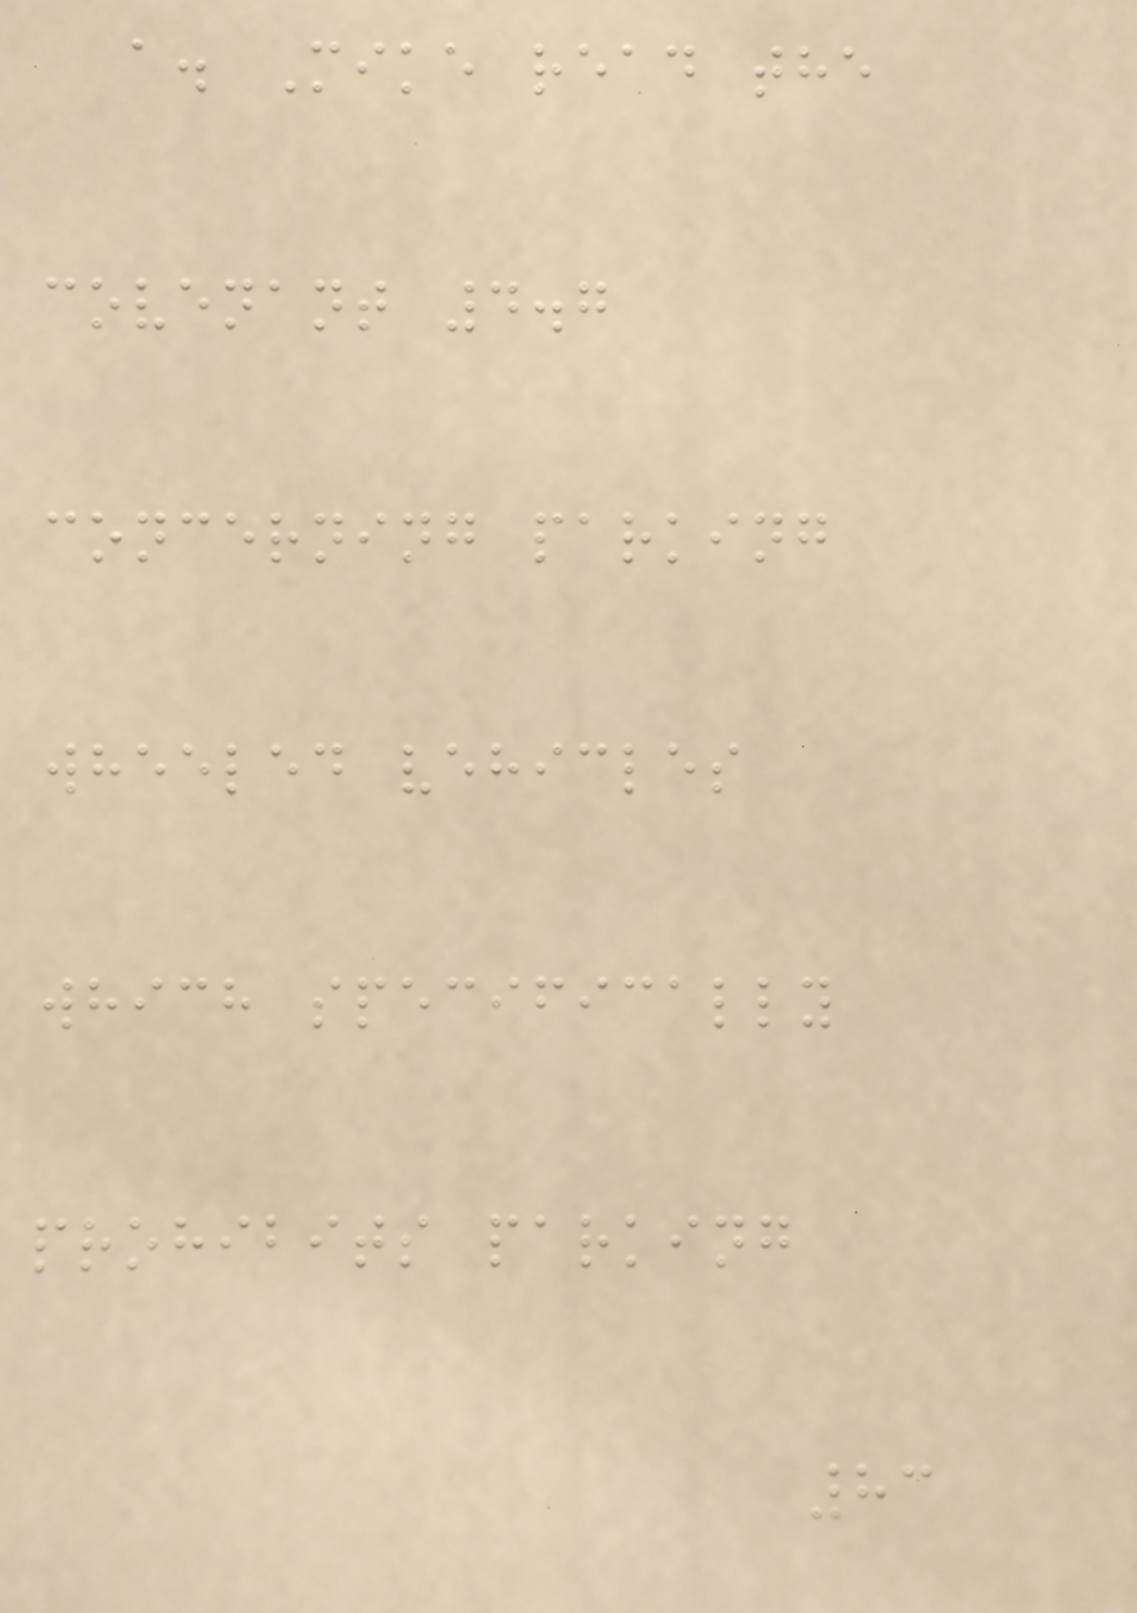a. Mike read the
covenant 4.7
concerning parking
wheeled vehicles
which specifically
prohibits parking
83
